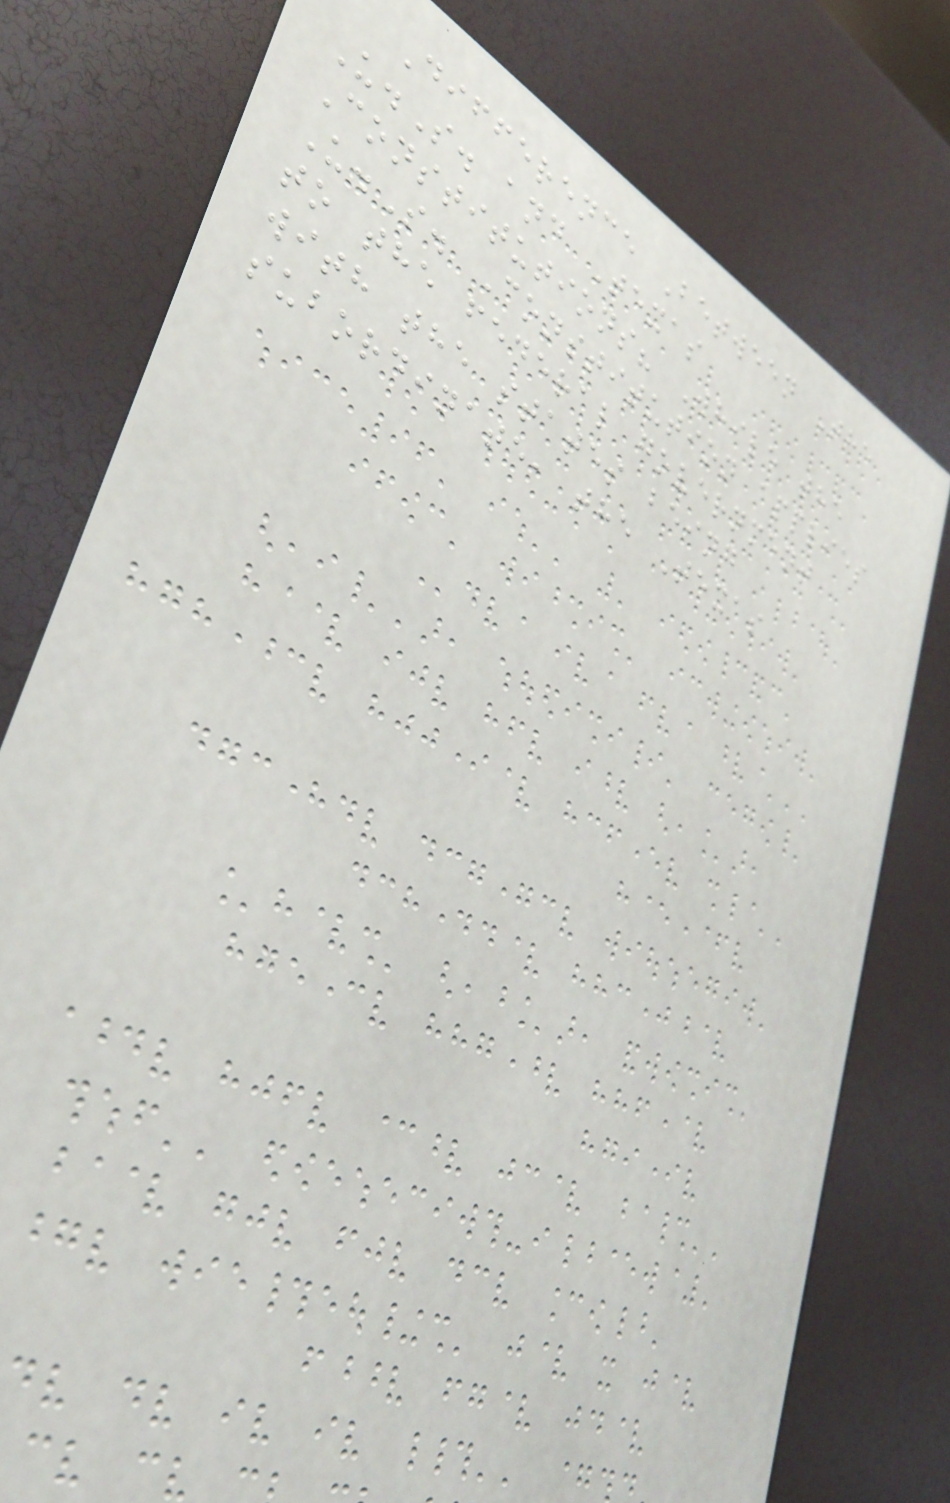Difference Between The
U.S. and Texas
Constitutions? While the
U.S. Constitution applies
to the federal government
with the states being
subordinate, the Texas
